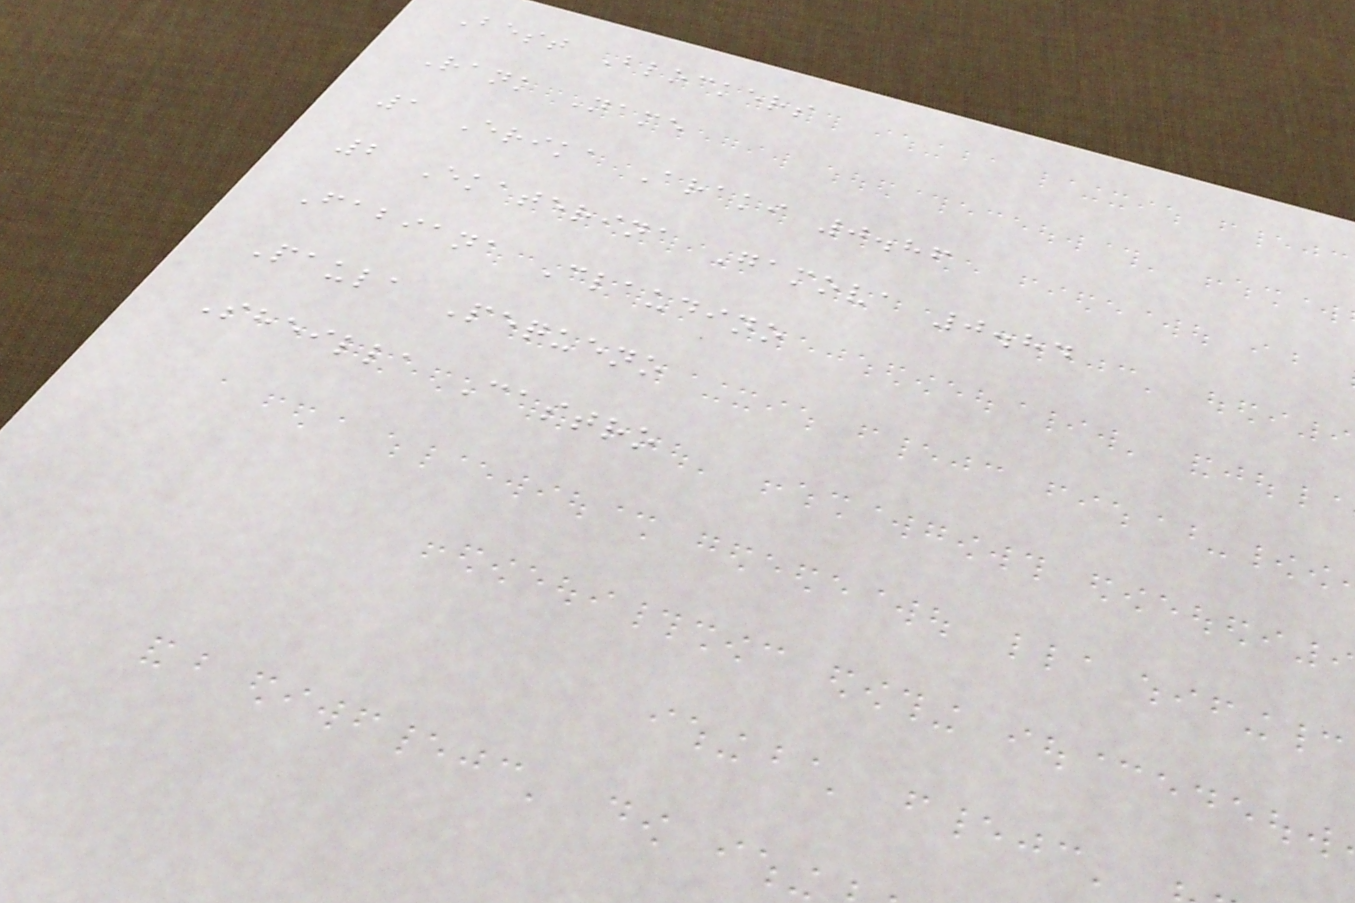Best Blockers
Rank Name
1 Erika Araki 0.86
2 Ekaterina Gamova 0.84
Fabiana Claudino
Paula Pequeno
Sheilla Castro
